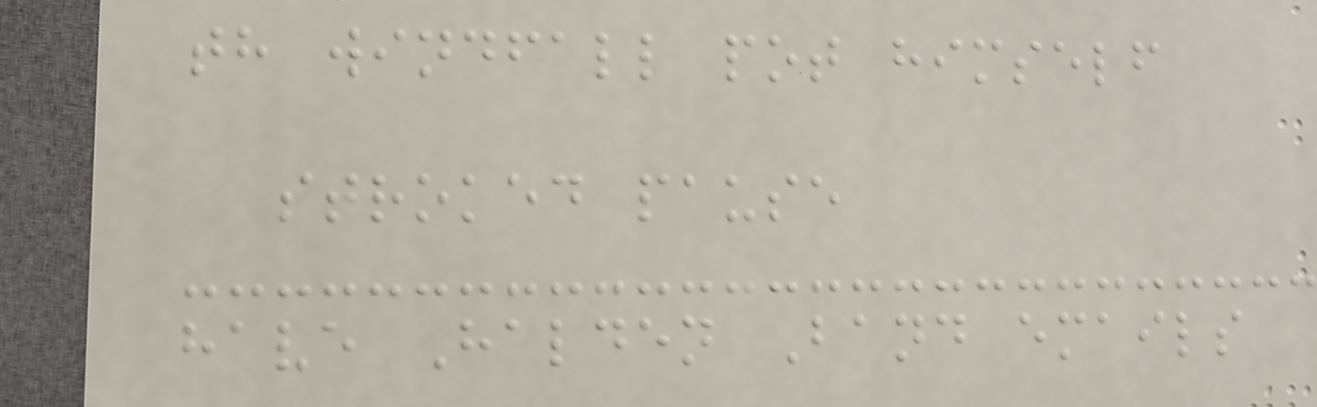th windfall pot himself
stroked pause
have Halden Band emails
